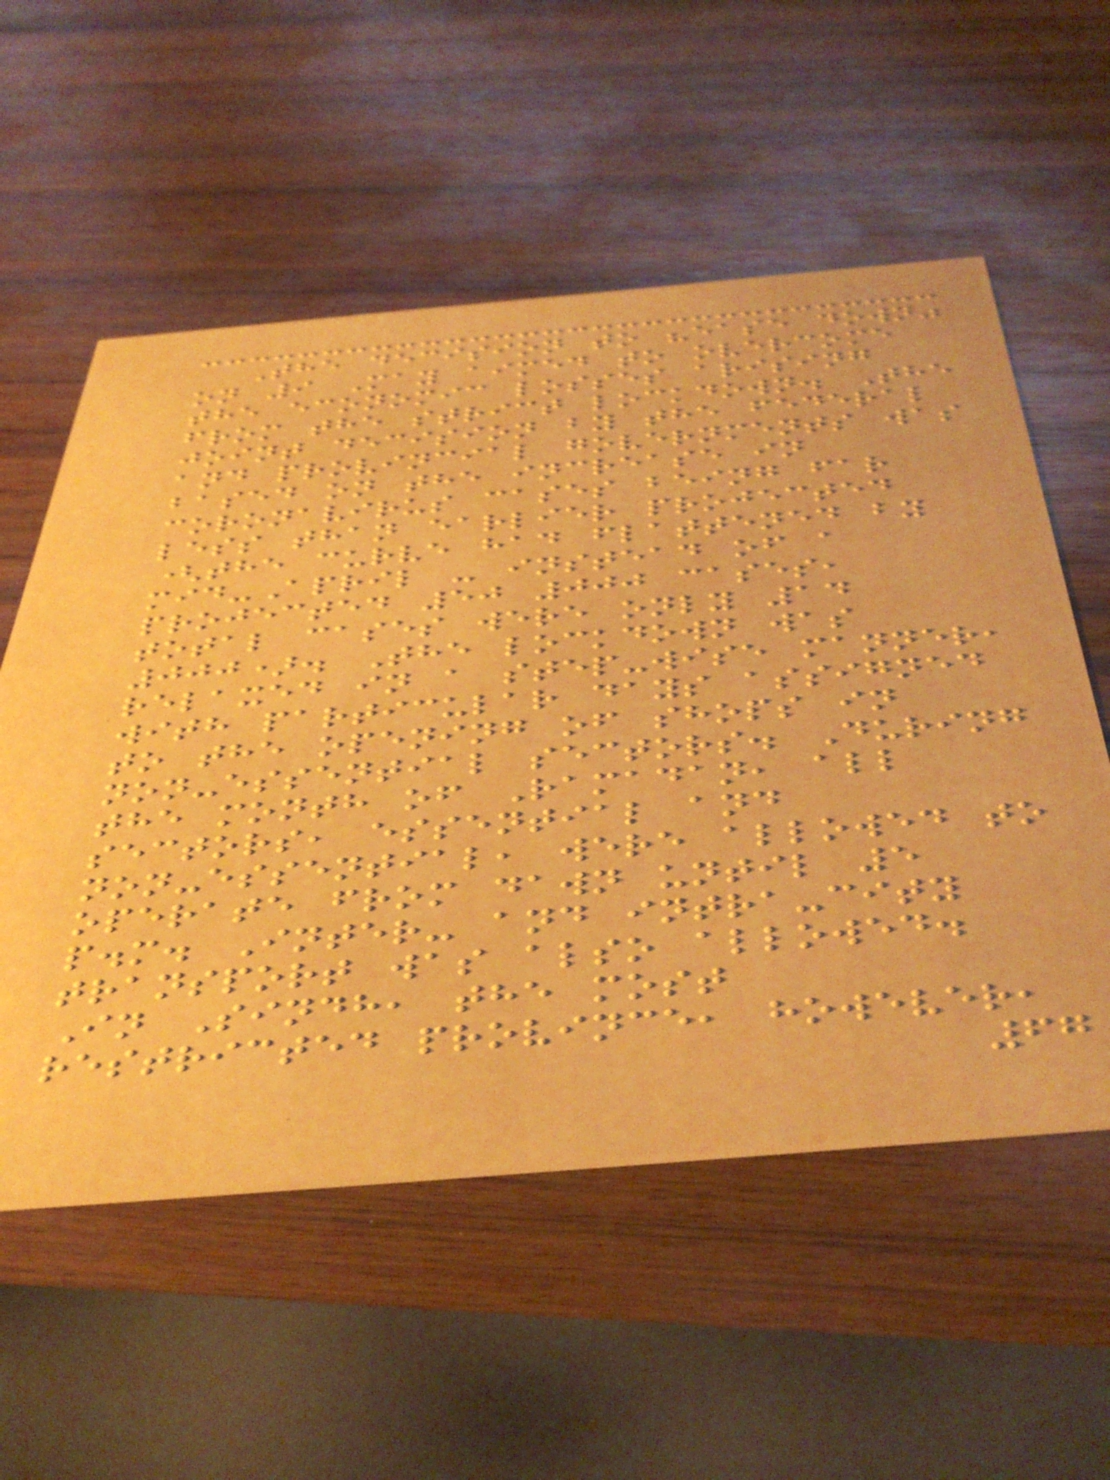The decision to "ease down"
on 9 May aimed to overcome
the economic losses arising
from the strict lockdown. The
joint decision by the federal
and provincial governments was
based on the increase in
coronavirus cases being far
less than earlier projected
(the curve had flattened by
mid-April - instead of a
projected 50 000 cases,
total cases were only 14
000). The lockdown was
relaxed in a step-wise manner,
with particular days assigned
to the opening of shops in
non-essential sectors. During
the month of Ramadan, all
sectors, essential and
non-essential, were allowed to
operate from dawn until 5
p.m. Inter- and intra-city
transport was also allowed.
In Sindh, the most
restricted province, however,
67
